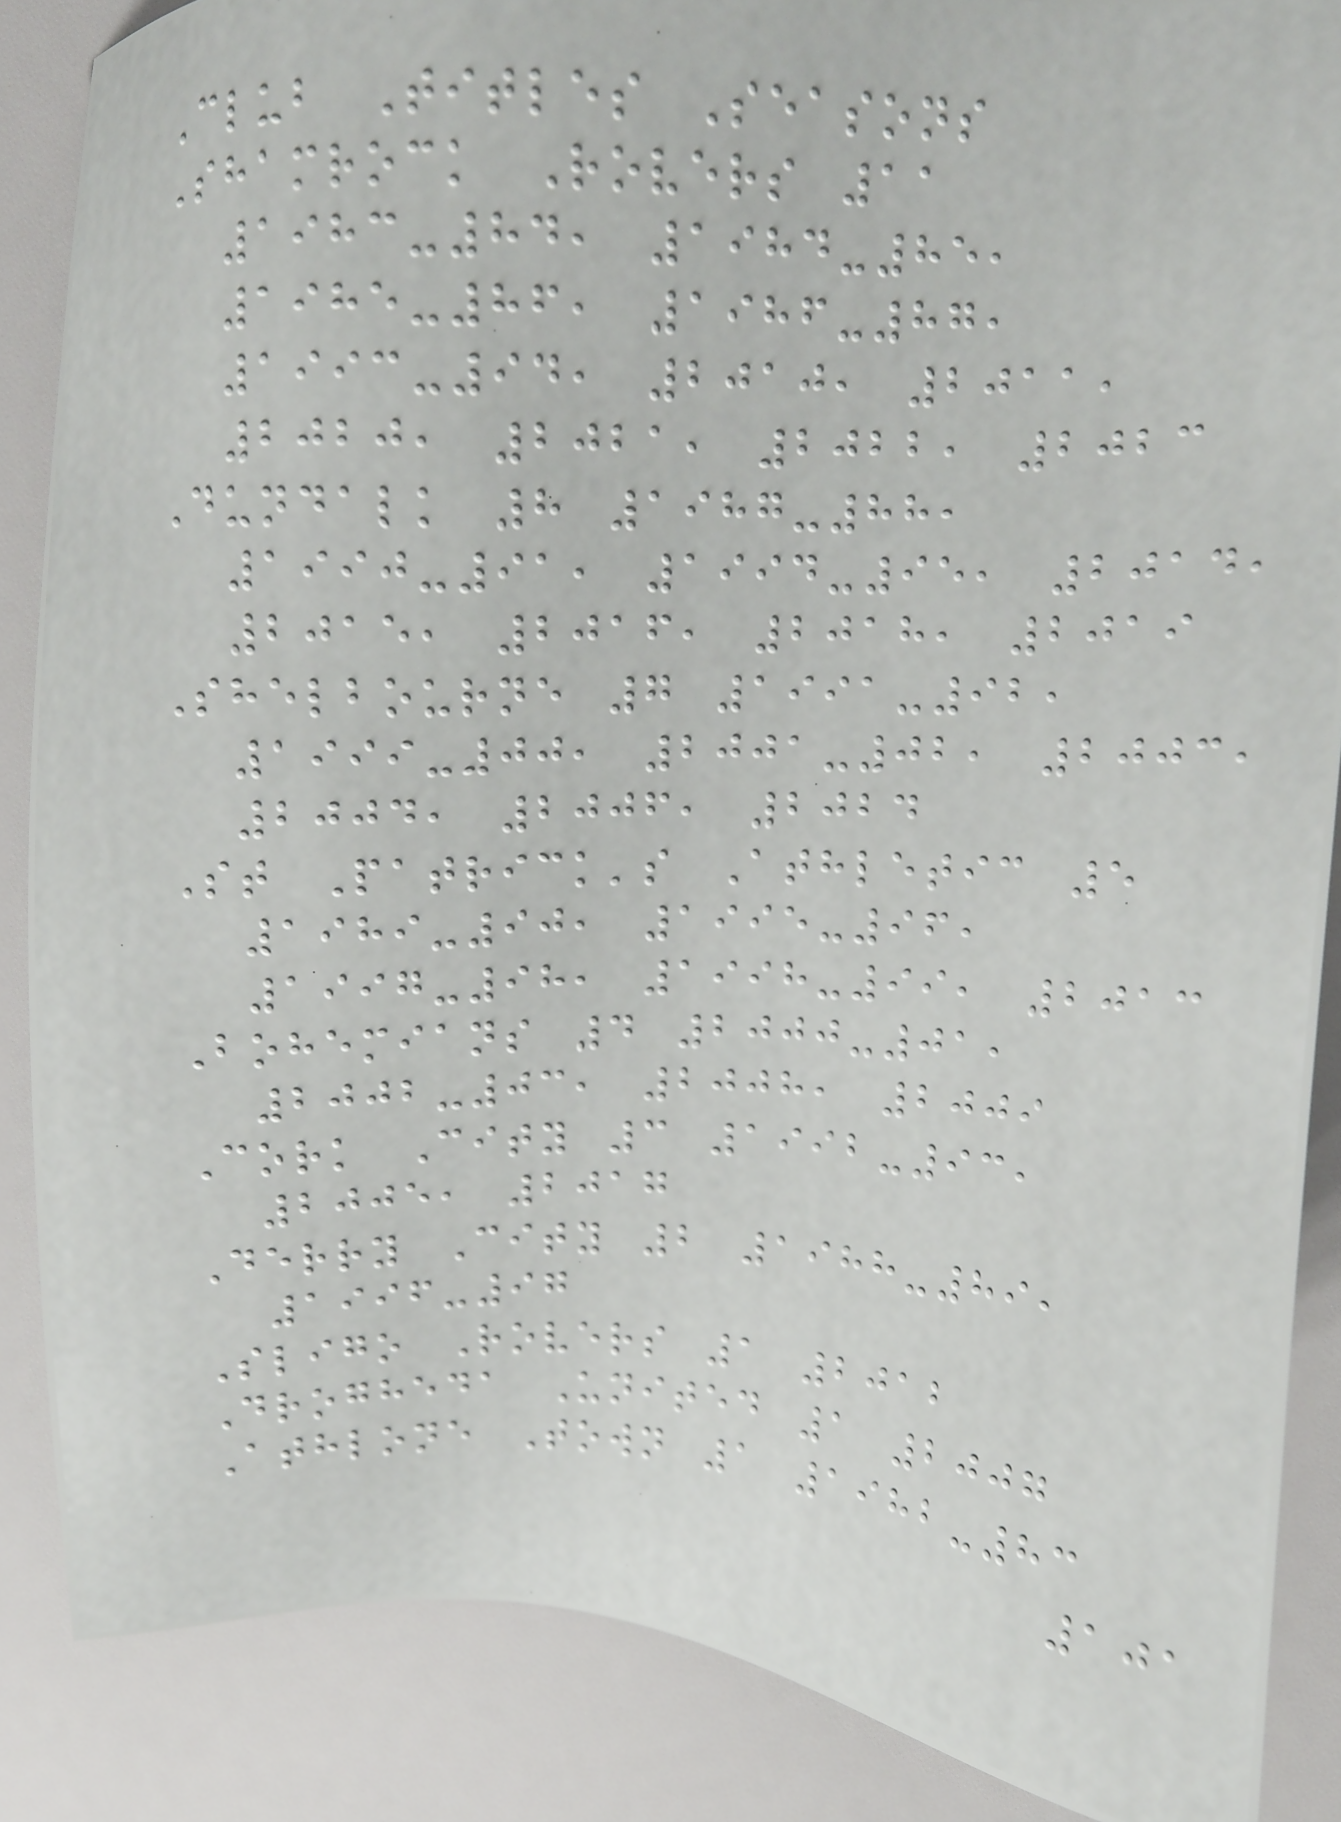Club Titles Seasons
Shamrock Rovers 11
1983-84, 1984-85,
1985-86, 1986-87,
1993-94, 2010, 2011,
2020, 2021, 2022, 2023
Dundalk 8 1987-88,
1990-91, 1994-95, 2014,
2015, 2016, 2018, 2019
Shelbourne 7 1991-92,
1999-00, 2001-02, 2003,
2004, 2006, 2024
St Patrick's Athletic 5
1989-90, 1995-96,
1997-98, 1998-99, 2013
Bohemians 4 2000-01,
2002-03, 2008, 2009
Cork City 3 1992-93,
2005, 2017
Derry City 2 1988-89,
1996-97
Sligo Rovers 1 2012
Drogheda United 1 2007
Athlone Town 1 1982-83
101
